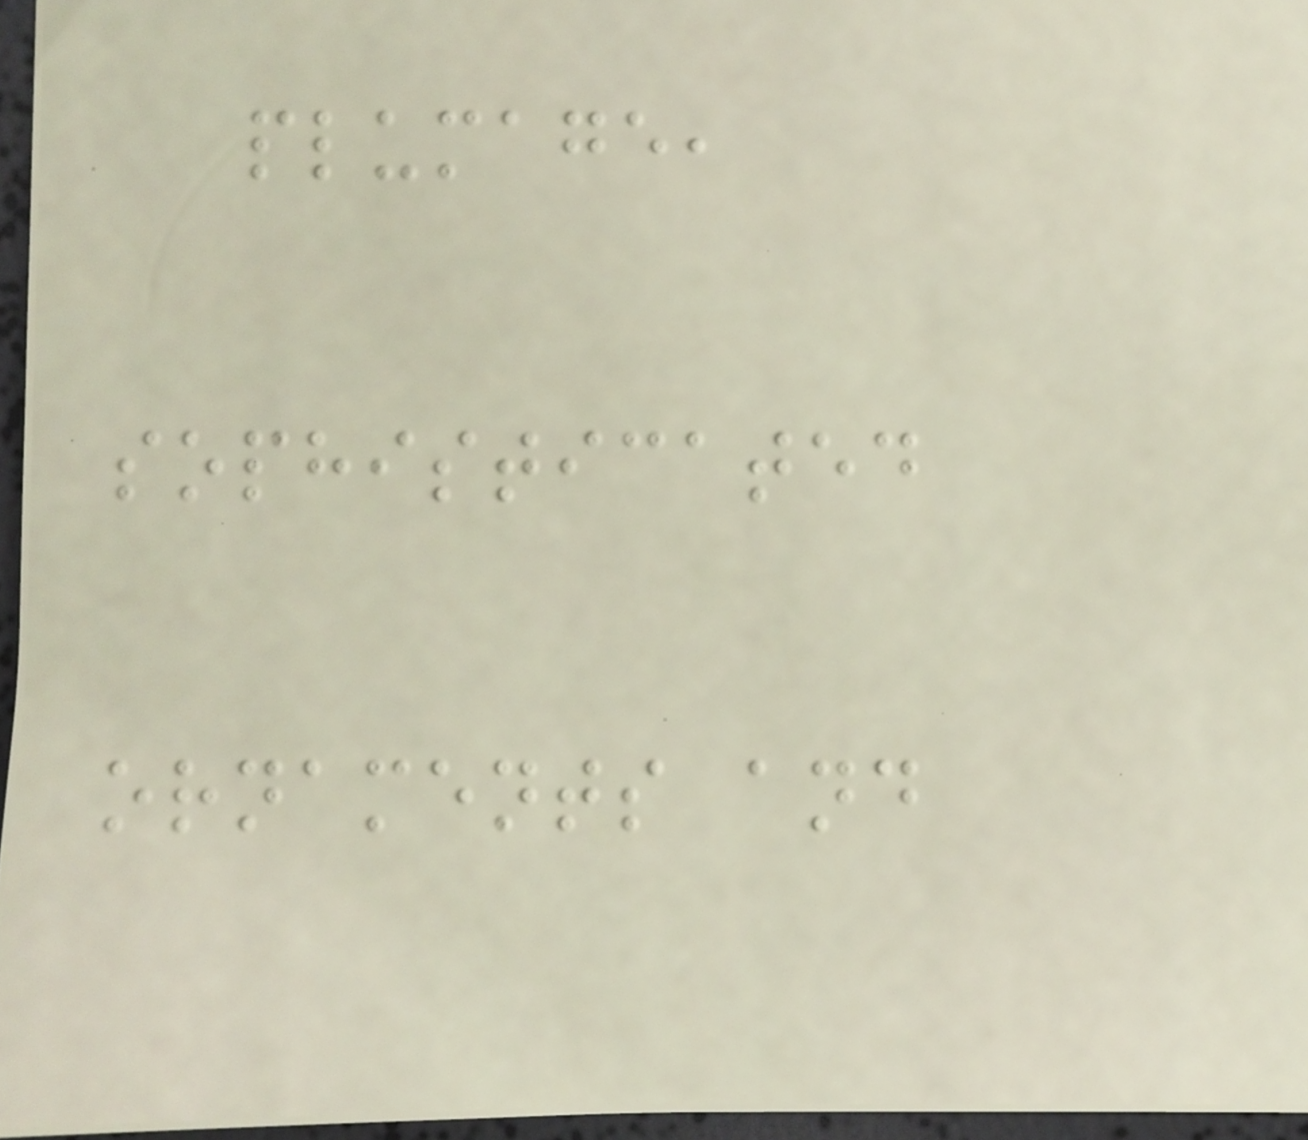plumage,
sophisticated
ornaments and
